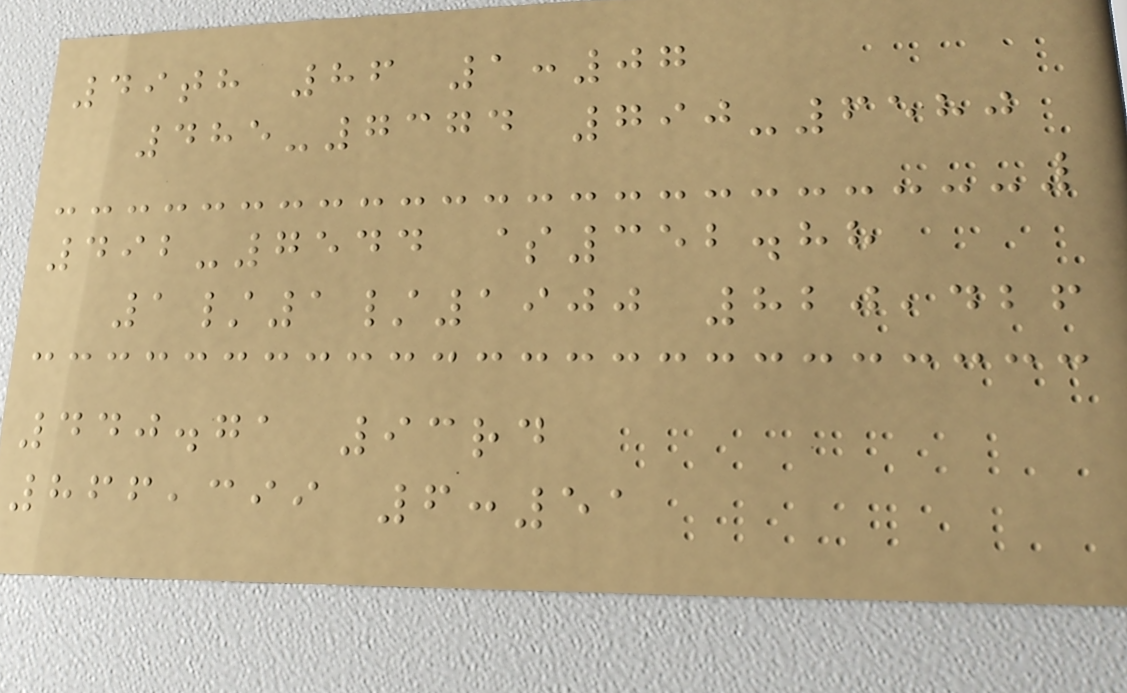49th 86 1:07
485-7374 790-6580
492-7544 $352.88
1/1/1900 820,426
440.71 93rd
866,399 6:51
